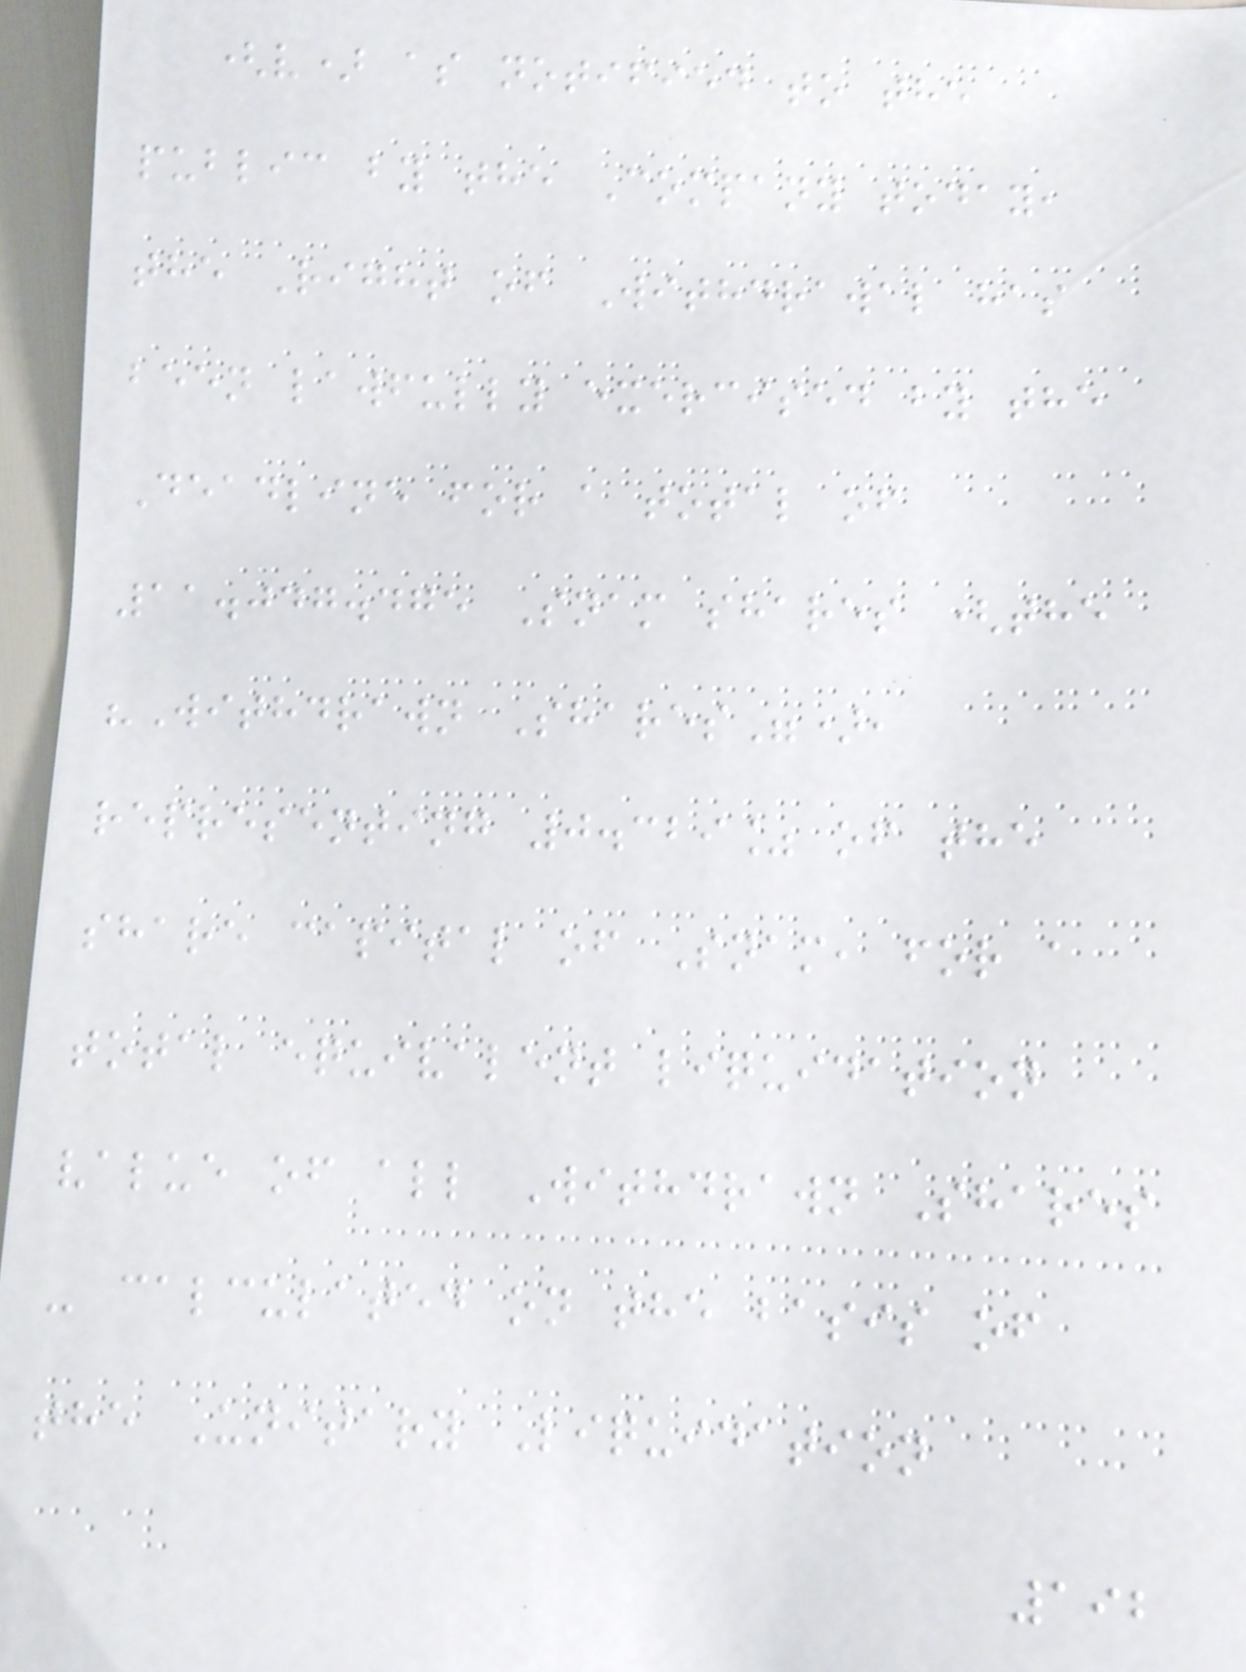(v) as notified to the
public by the Company today,
the Right of Withdrawal has
been lawfully exercised by the
Deadline for a total of
11.047.475 Snam shares (the
"Withdrawn Shares"),
representing 0.329% of the
share capital of Snam, for a
total equivalent liquidation
value of all Withdrawn Shares
- calculated on the basis of
the Unitary Liquidation
192
